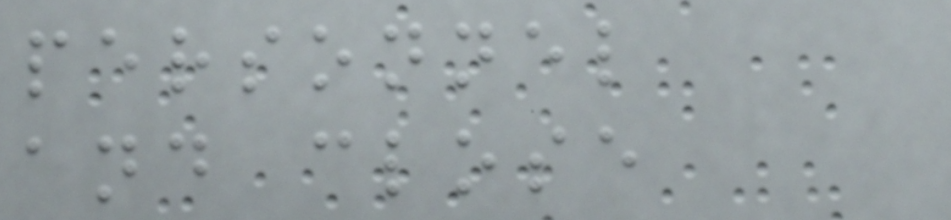personnel
and close
